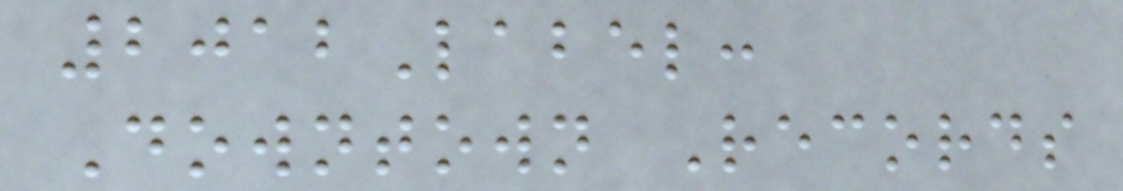2012Label:
Downtown Records
